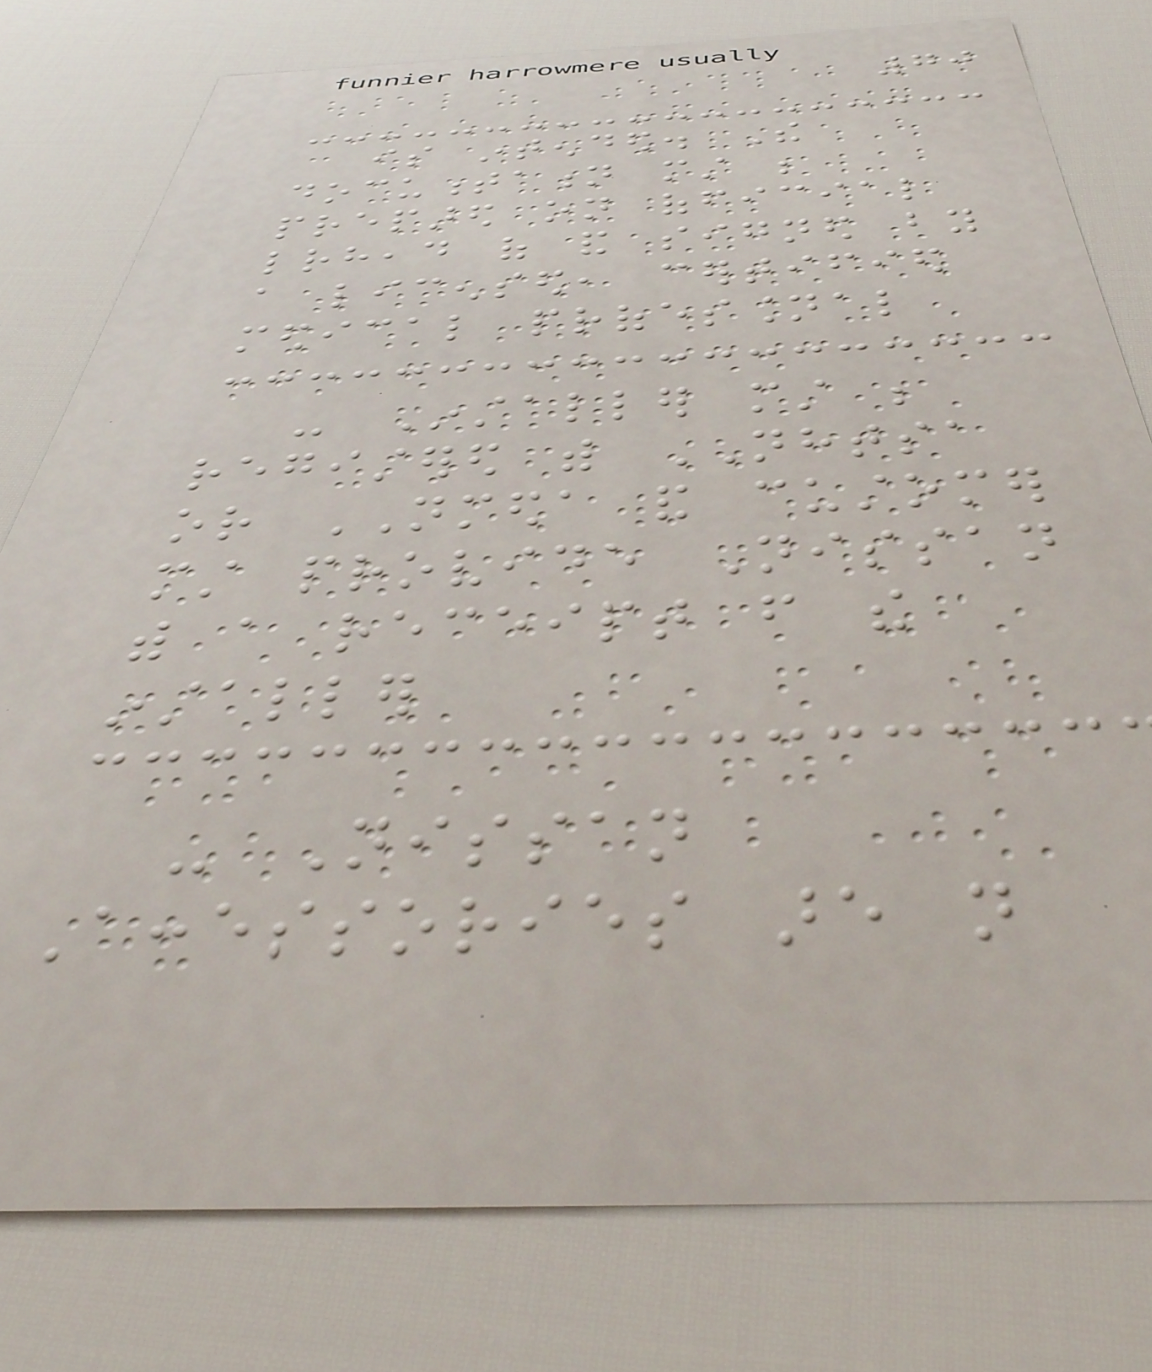70
is intended. The
documentation must be
prepared on official
letterhead of and signed by
a licensed, certified
medical professional
- Installer must be
registered with NHTSA
or NMEDA and customer
must provide Nissan
with a receipt from the
installer
- Nissan
Accessories are not
